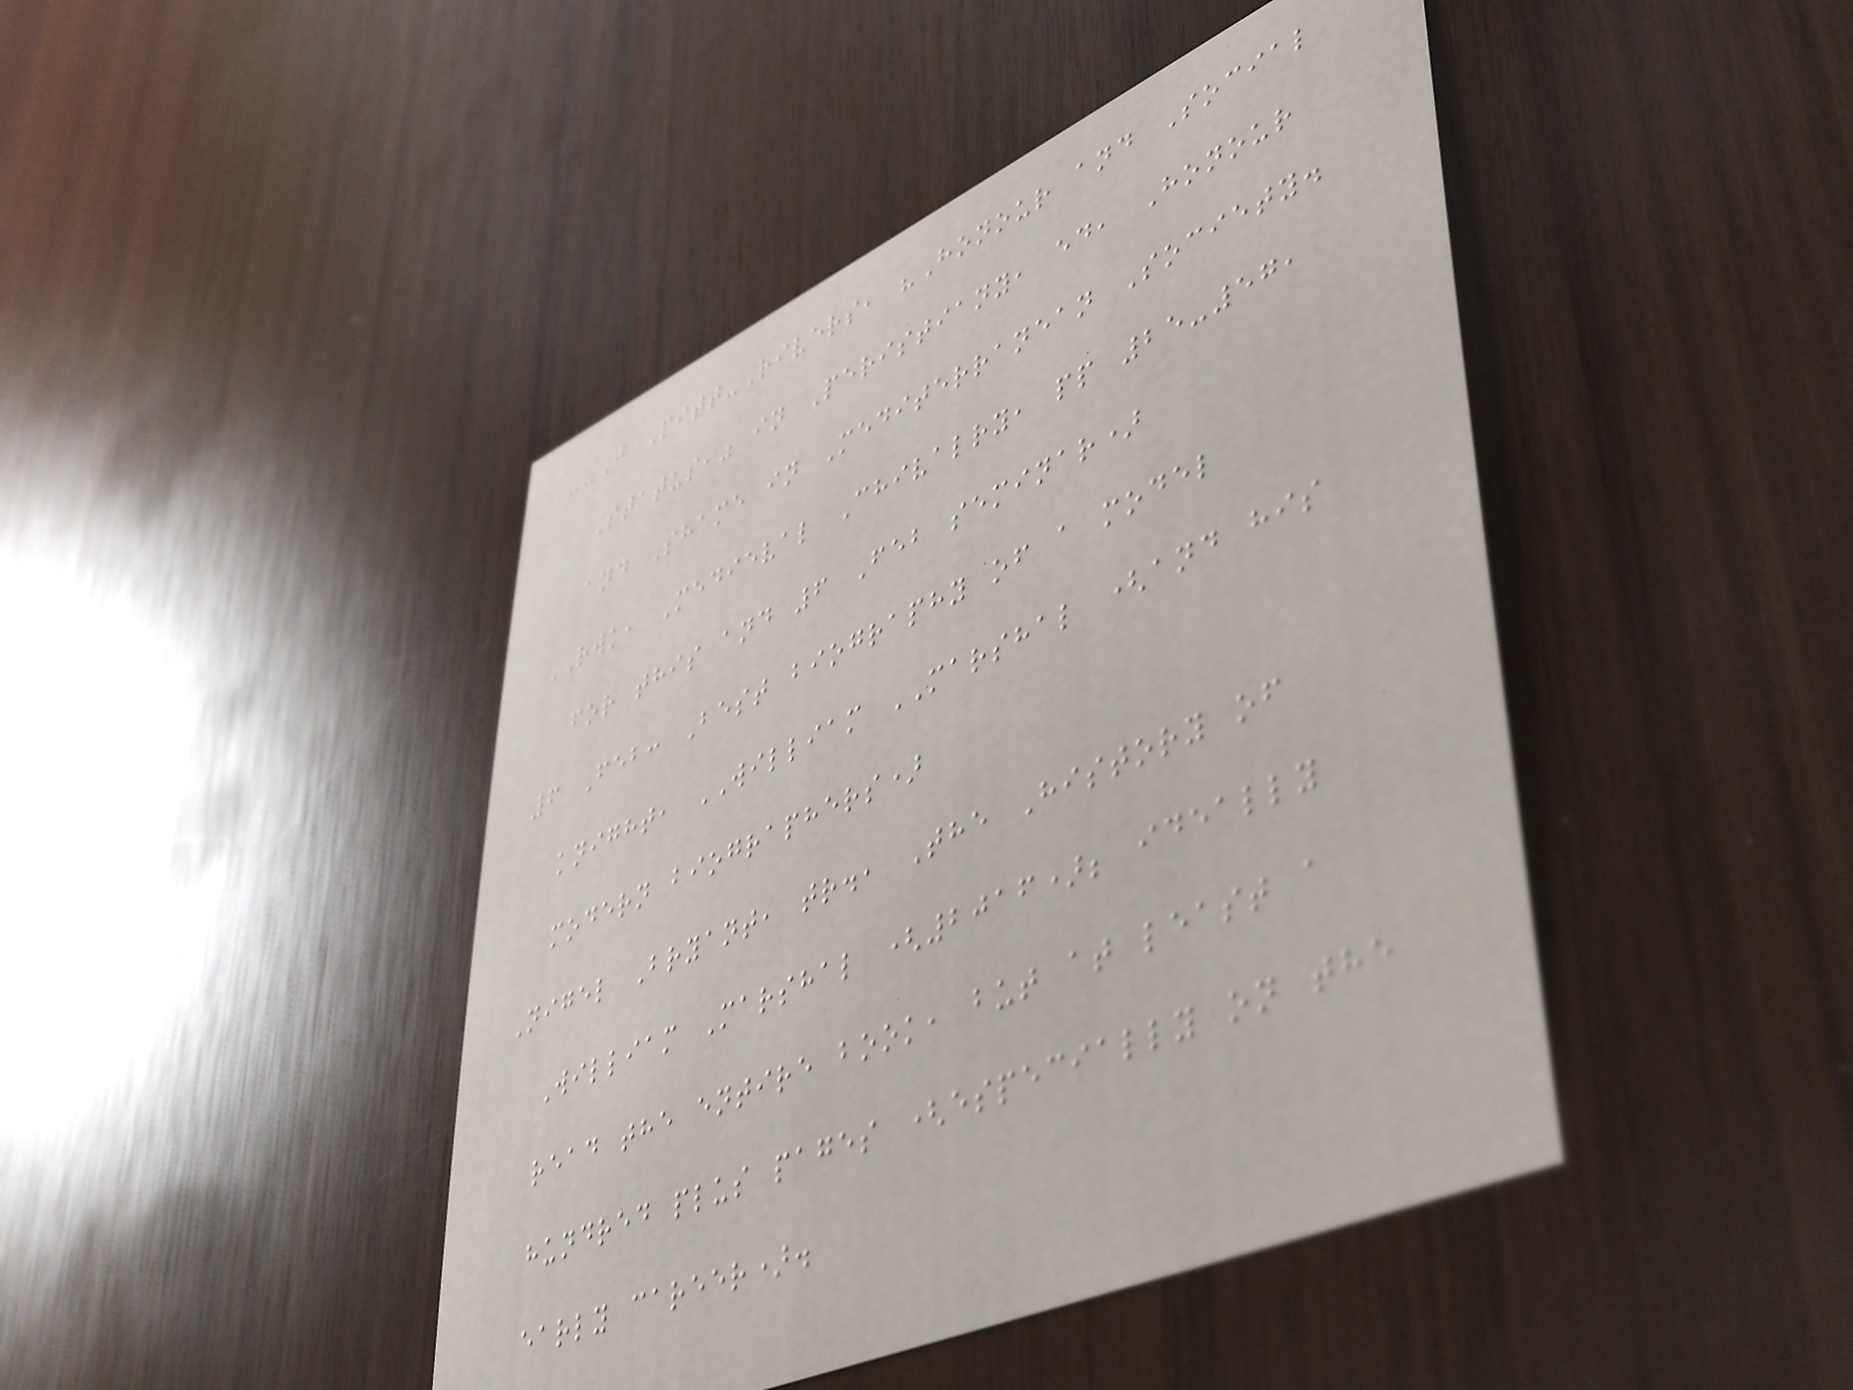--J Pitt-Rivers, "Honour and Social
Status," in Peristiany, ed, Honour
and Shame in Mediterranean Society.
RWK, Medieval Chivalry, pp 25-57,
for this and 6 Feb seminar)
6 Feb: Best biography of a model
knight, WILLIAM MARSHAL (and his
modern biographers)
Nigel Bryant, tr., The History of
William Marshal (2016); ideally
read the entire book, but at least a
hundred plus pages (especially on the
early career).
